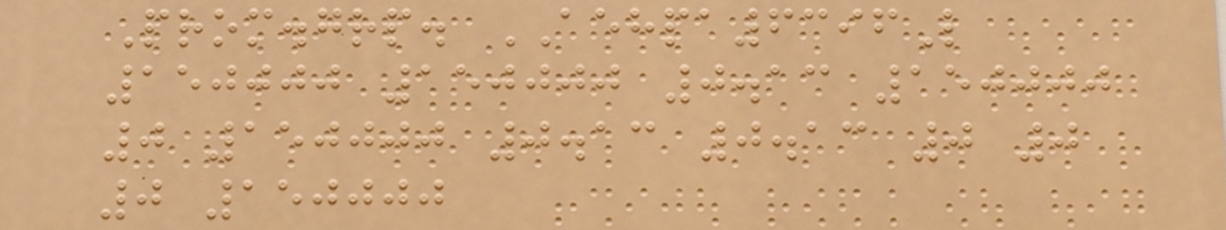Prom.grp. AEHPA6396L
150000 150000 0.13 150000
0 150000 0.13 0.13 0 0
0 150000
